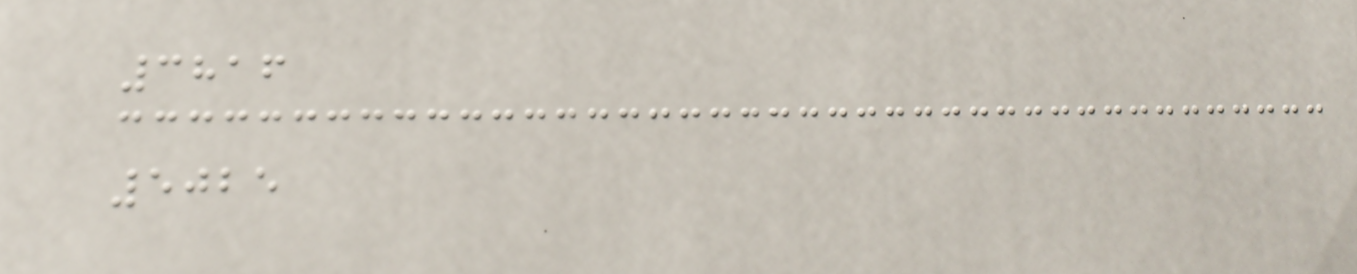3816
5025
